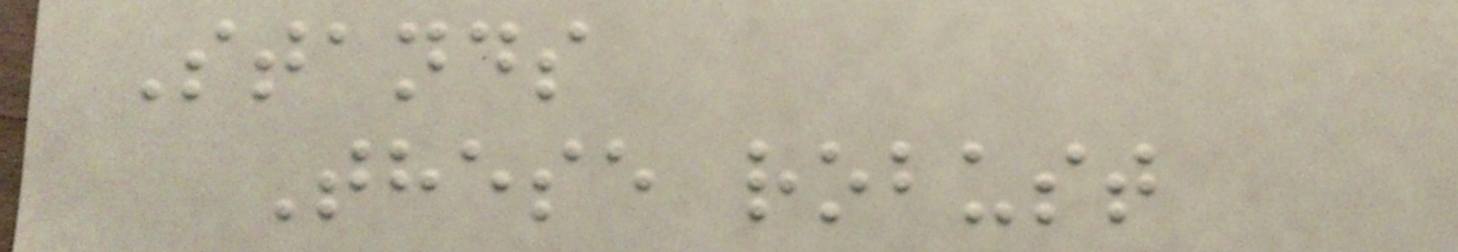Stands
These robust
